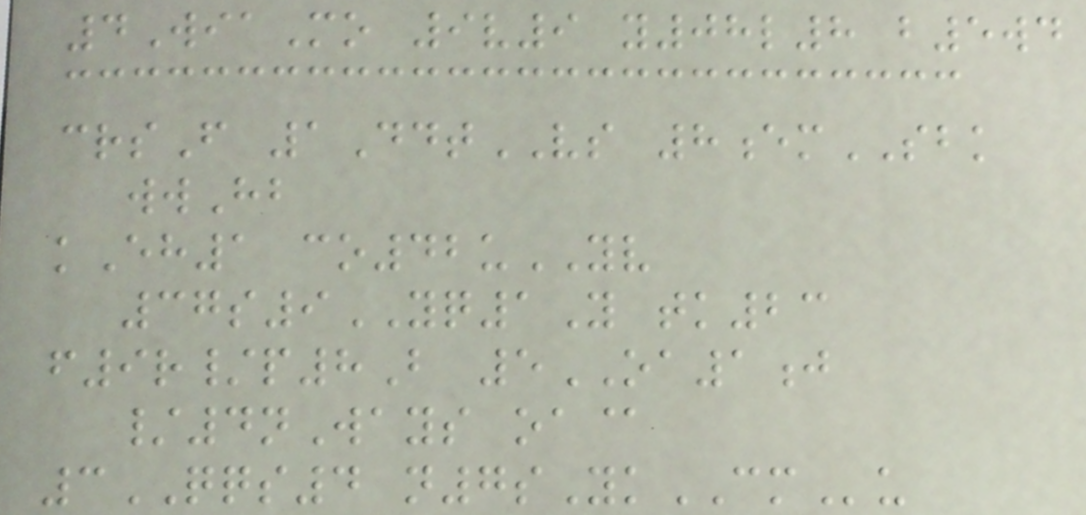4WiaMo 9v9 y08l8 b5wd
crsF 1DdtVS 8emSBK
wwHb
kEh1 co42uYV
37s9YQ1Y tk23
f9r/p8B 5OA1j
/4nWays oa@
3QQS4 n7sYkCMu
